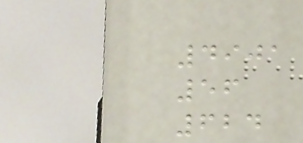4901
56
624
